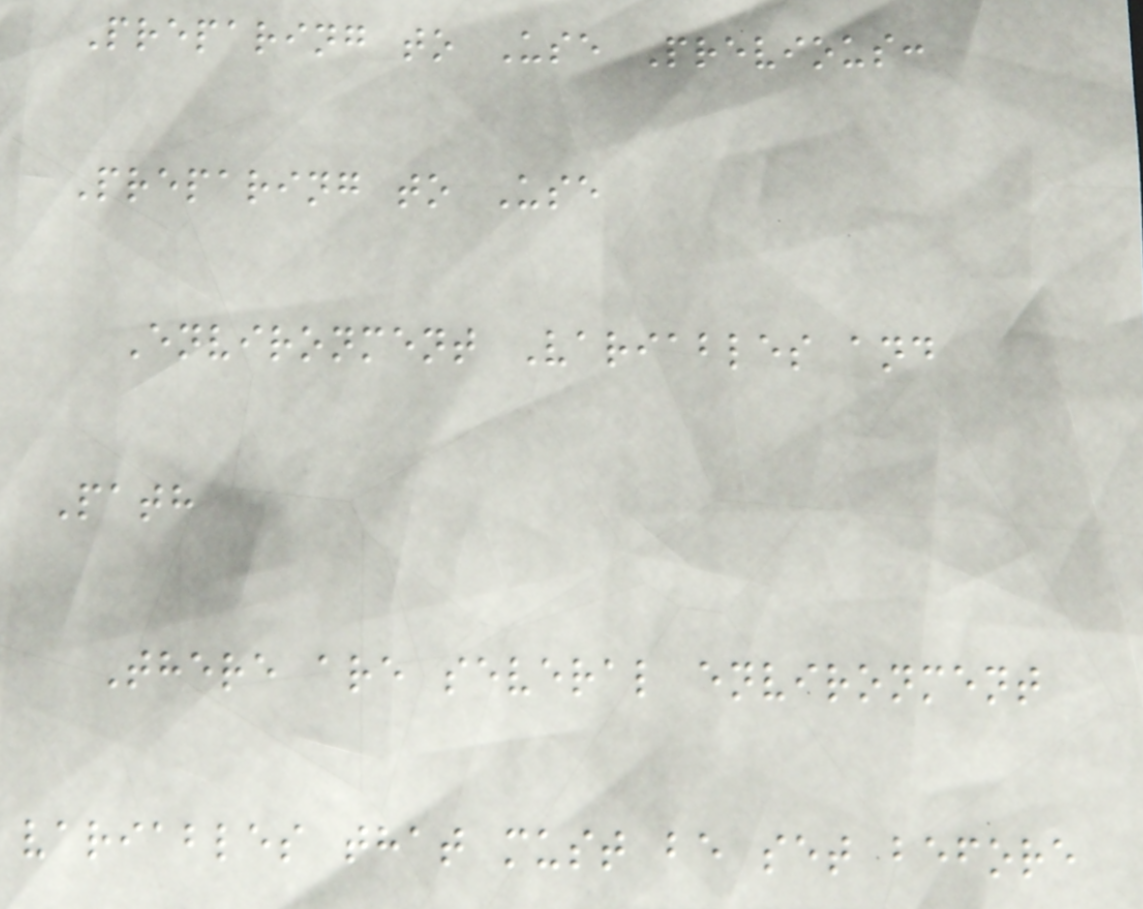Preparing to Use Previous:
Preparing to Use
Environment Variables and
Path
There are several environment
variables that must be set before
